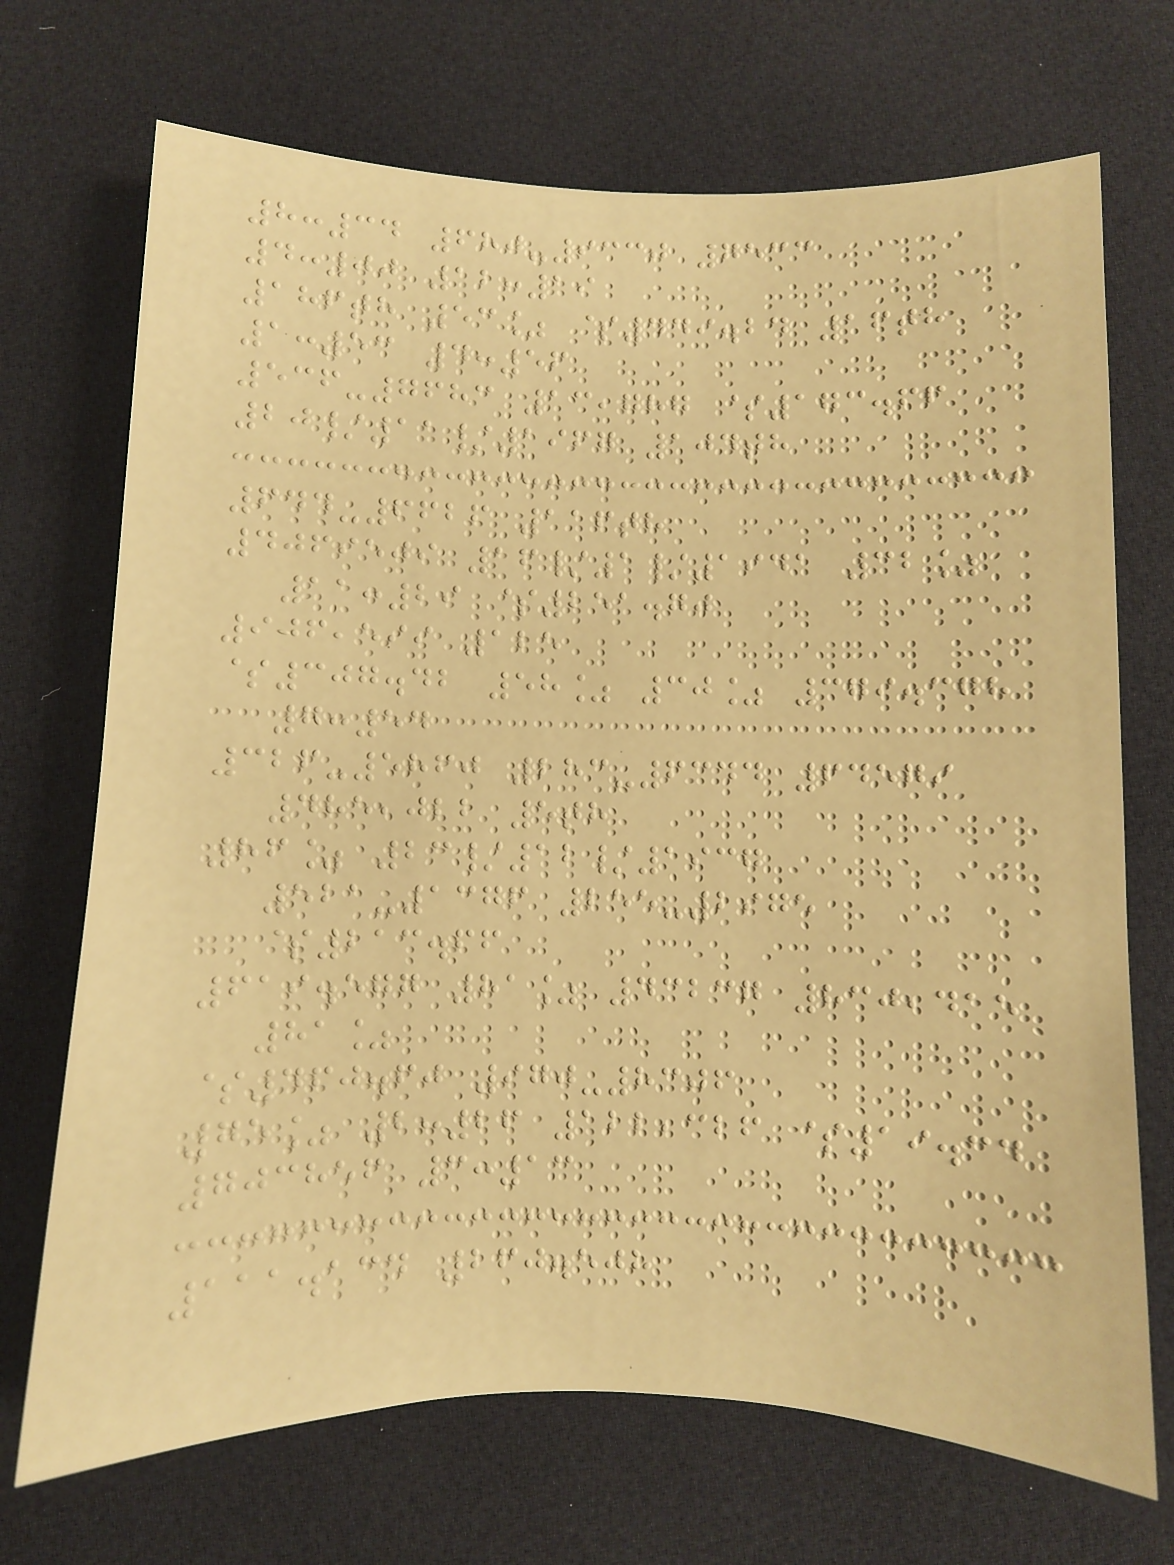8:34 680-9330 7533
4:00 12:19
186th 53% $449.24 16th
1:53 4:56
536-7683 13,787 $173.66
20/11/1967 104th
644-6626 116th
4069509 16/1/1941 32%
11:29 $251.70
906,599 125
$307.42 58% 30% 379.378
7:54
326-5860 283-6344 64579
485,022 5th
86% 23/12/1937
521-1376 255-2975
$213.66
619.577 81% 43237 830,415
81%
$460.60 970-8306
75% 2:26 122,326 $19.34
703856 3:13
111.134 260.508
